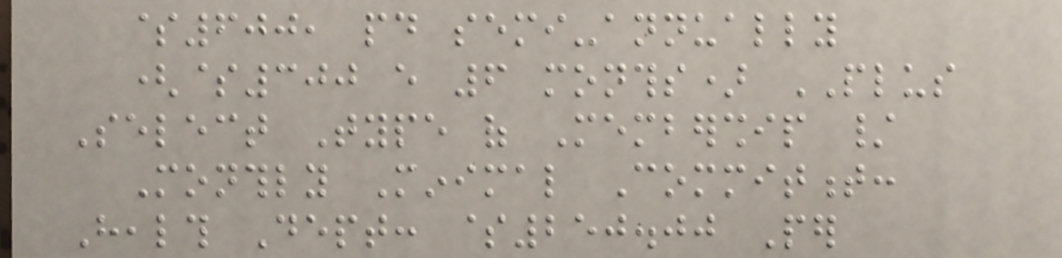$600, paid semi-annually
($300 every 6 months) PLUS
Select Type of Membership /
Monthly Minimal Commitment:
Health Dept: $250.00 Per
